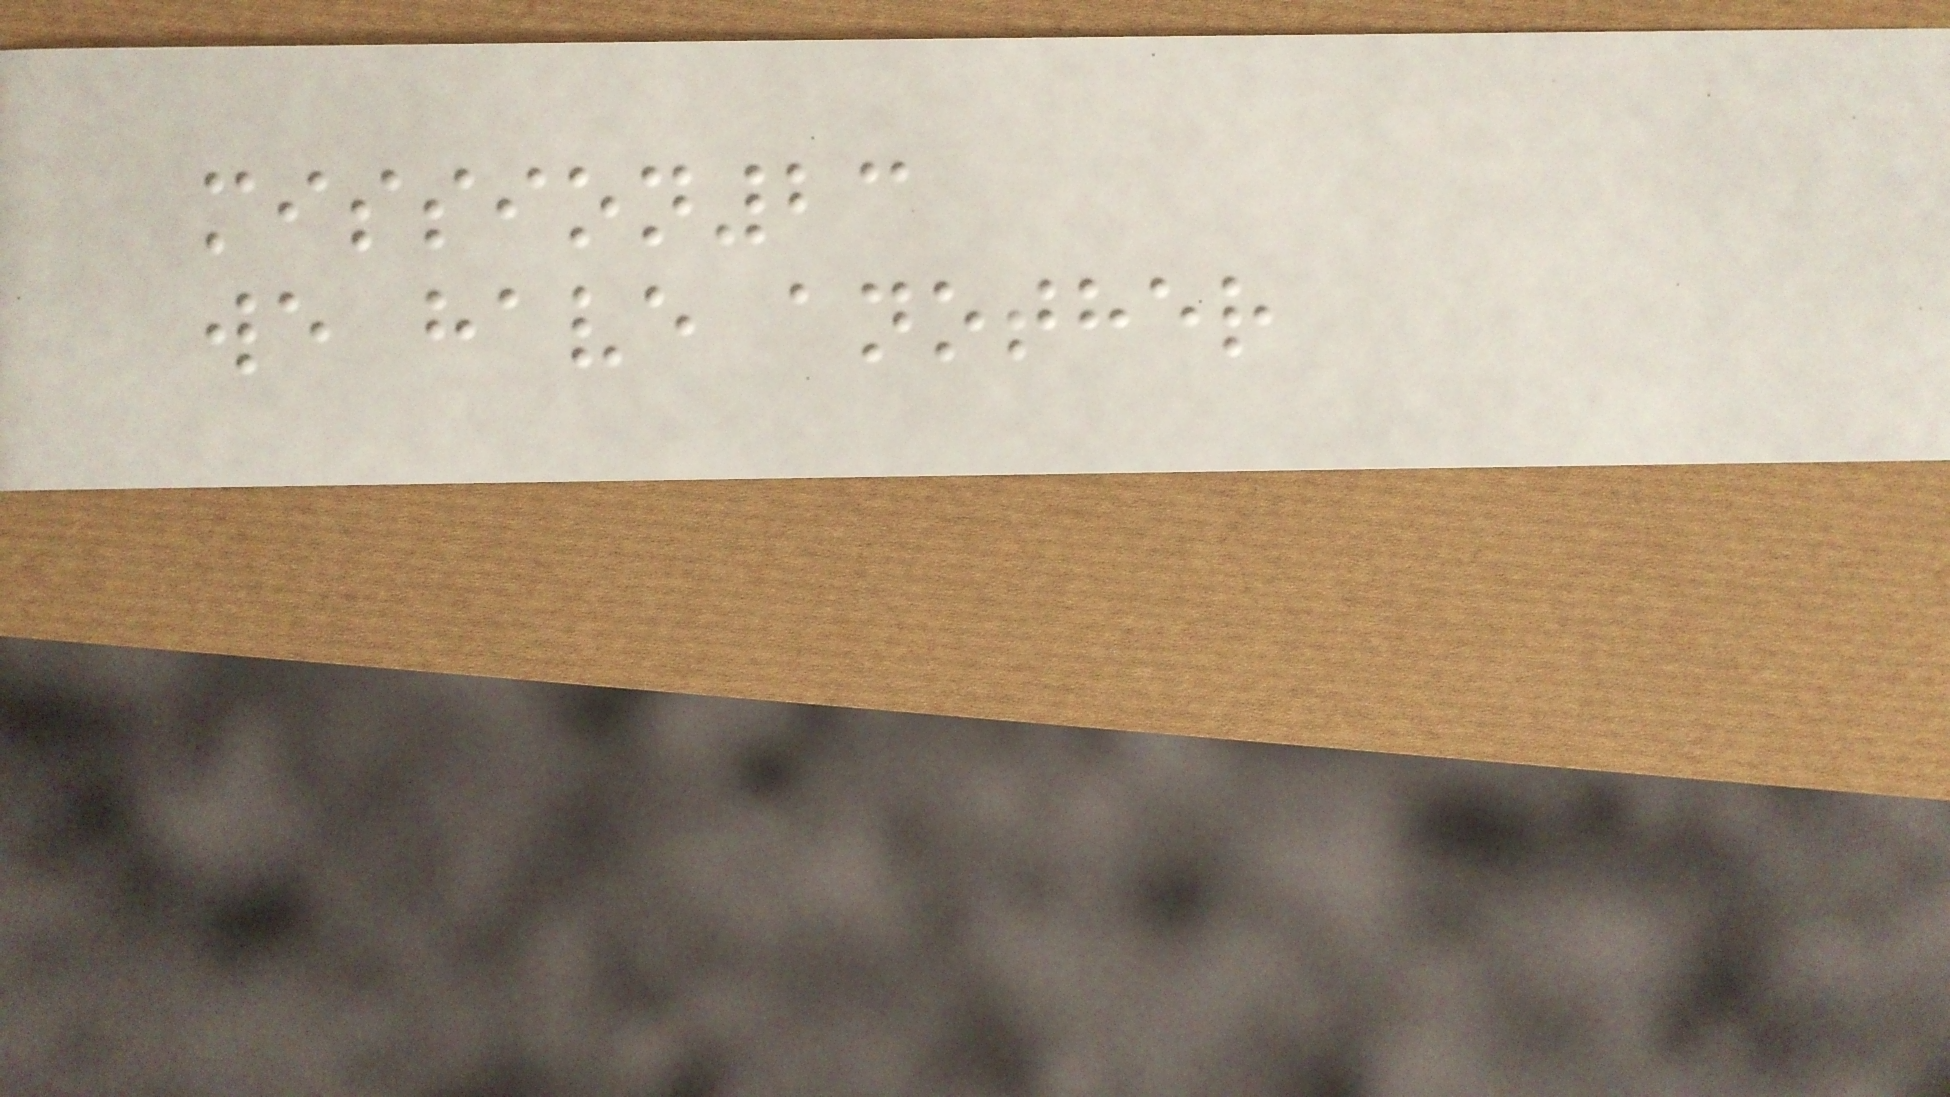mission23
we have another
